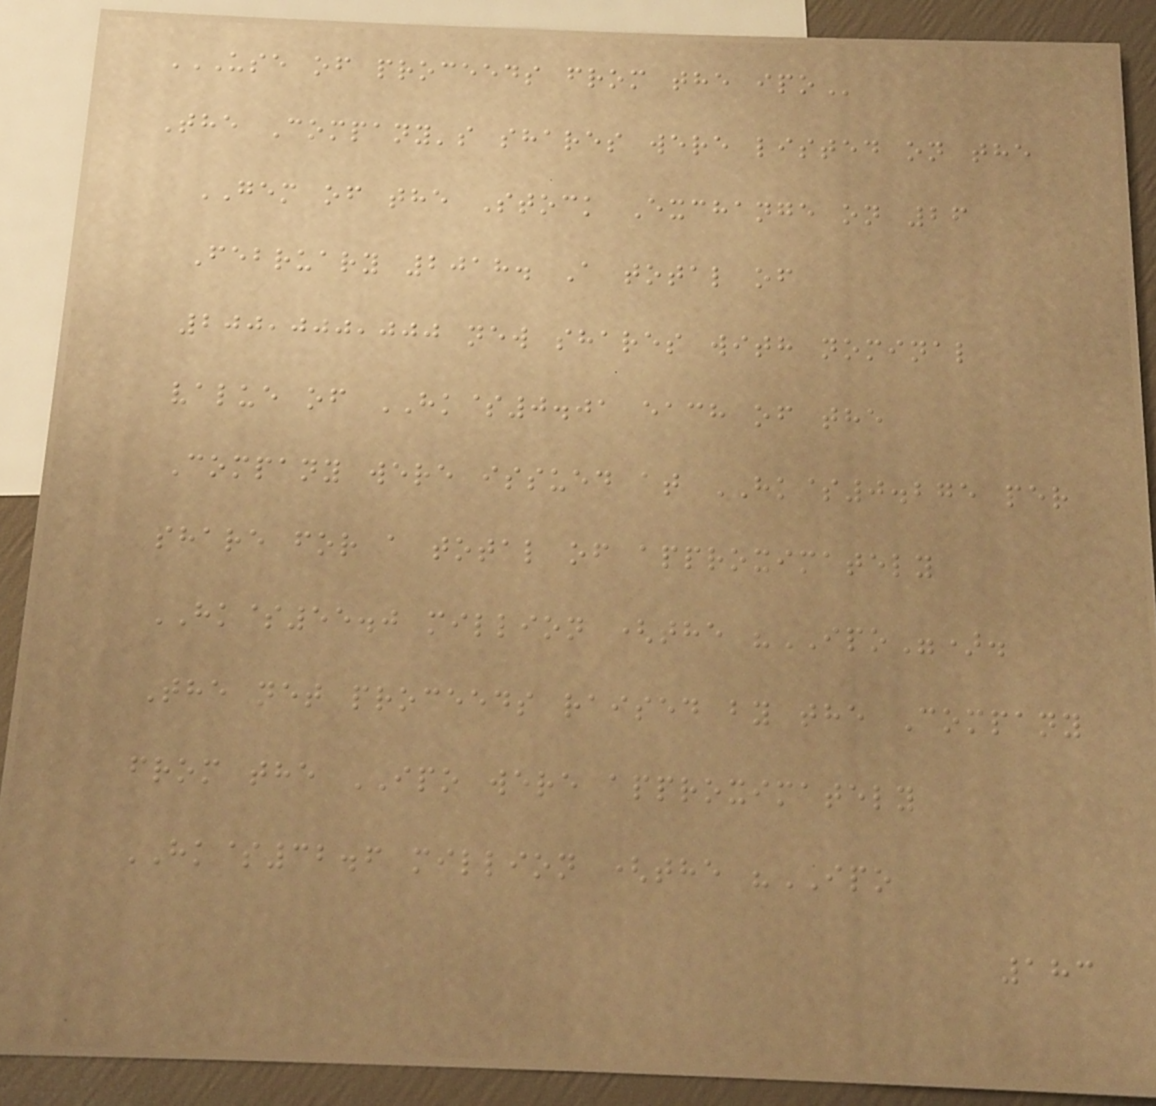USE OF PROCEEDS FROM THE IPO
The Company's shares were listed on the
GEM of the Stock Exchange on 26
February 2018. A total of
200,000,000 new shares with nominal
value of HK$0.01 each of the
Company were issued at HK$0.275 per
share for a total of approximately
HK$55.0 million (the "IPO").
The net proceeds raised by the Company
from the IPO were approximately
HK$32.6 million (the "IPO
183
